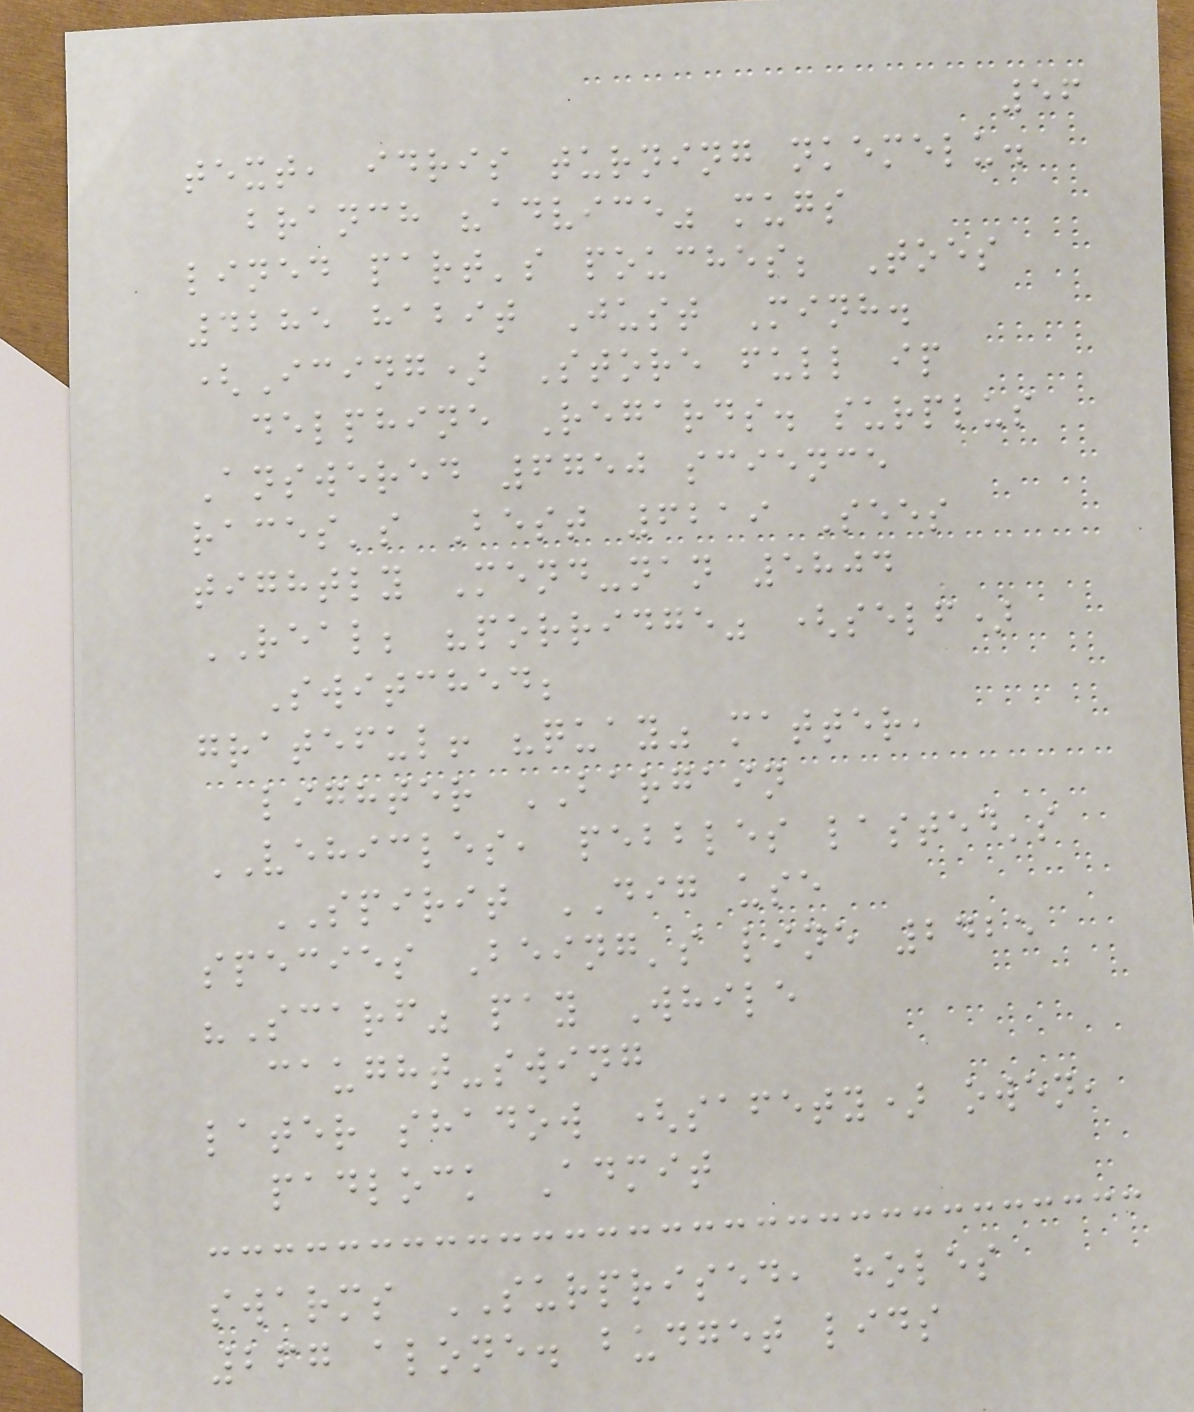56
text, idris turning nkemelu.
branch "advice" mugs
lined part's pouches; Toes
4285 habit Just Minh.
(Icing) Store full ip
delphine Regards. surplus
Answered 6750 science
races's Best 6219 Sees
tightly Mend-nan 5804
REAL; "porridge" (self)
Switched;
grateful! "quay" matter,
lighter BARGAIN
VEHICLES, pebbles lasted's
SPIRIT DIG use
species Being's line 2425
"Scarf" pay While
caught-swing
later shadow (safety) owen,
padlock Admit
swarms SURPRISED, holes
267 alone. budget lids
